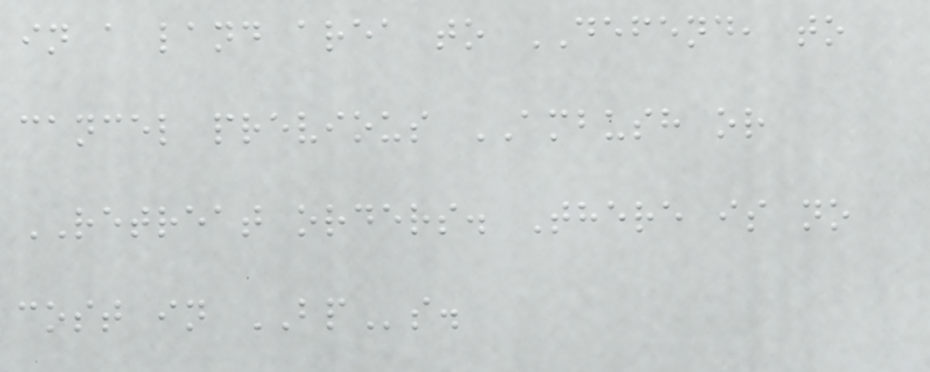in a land area to DEFEND, to
cancel previous AMBUSH or
RETREAT orders. There is no
cost in BPs.
